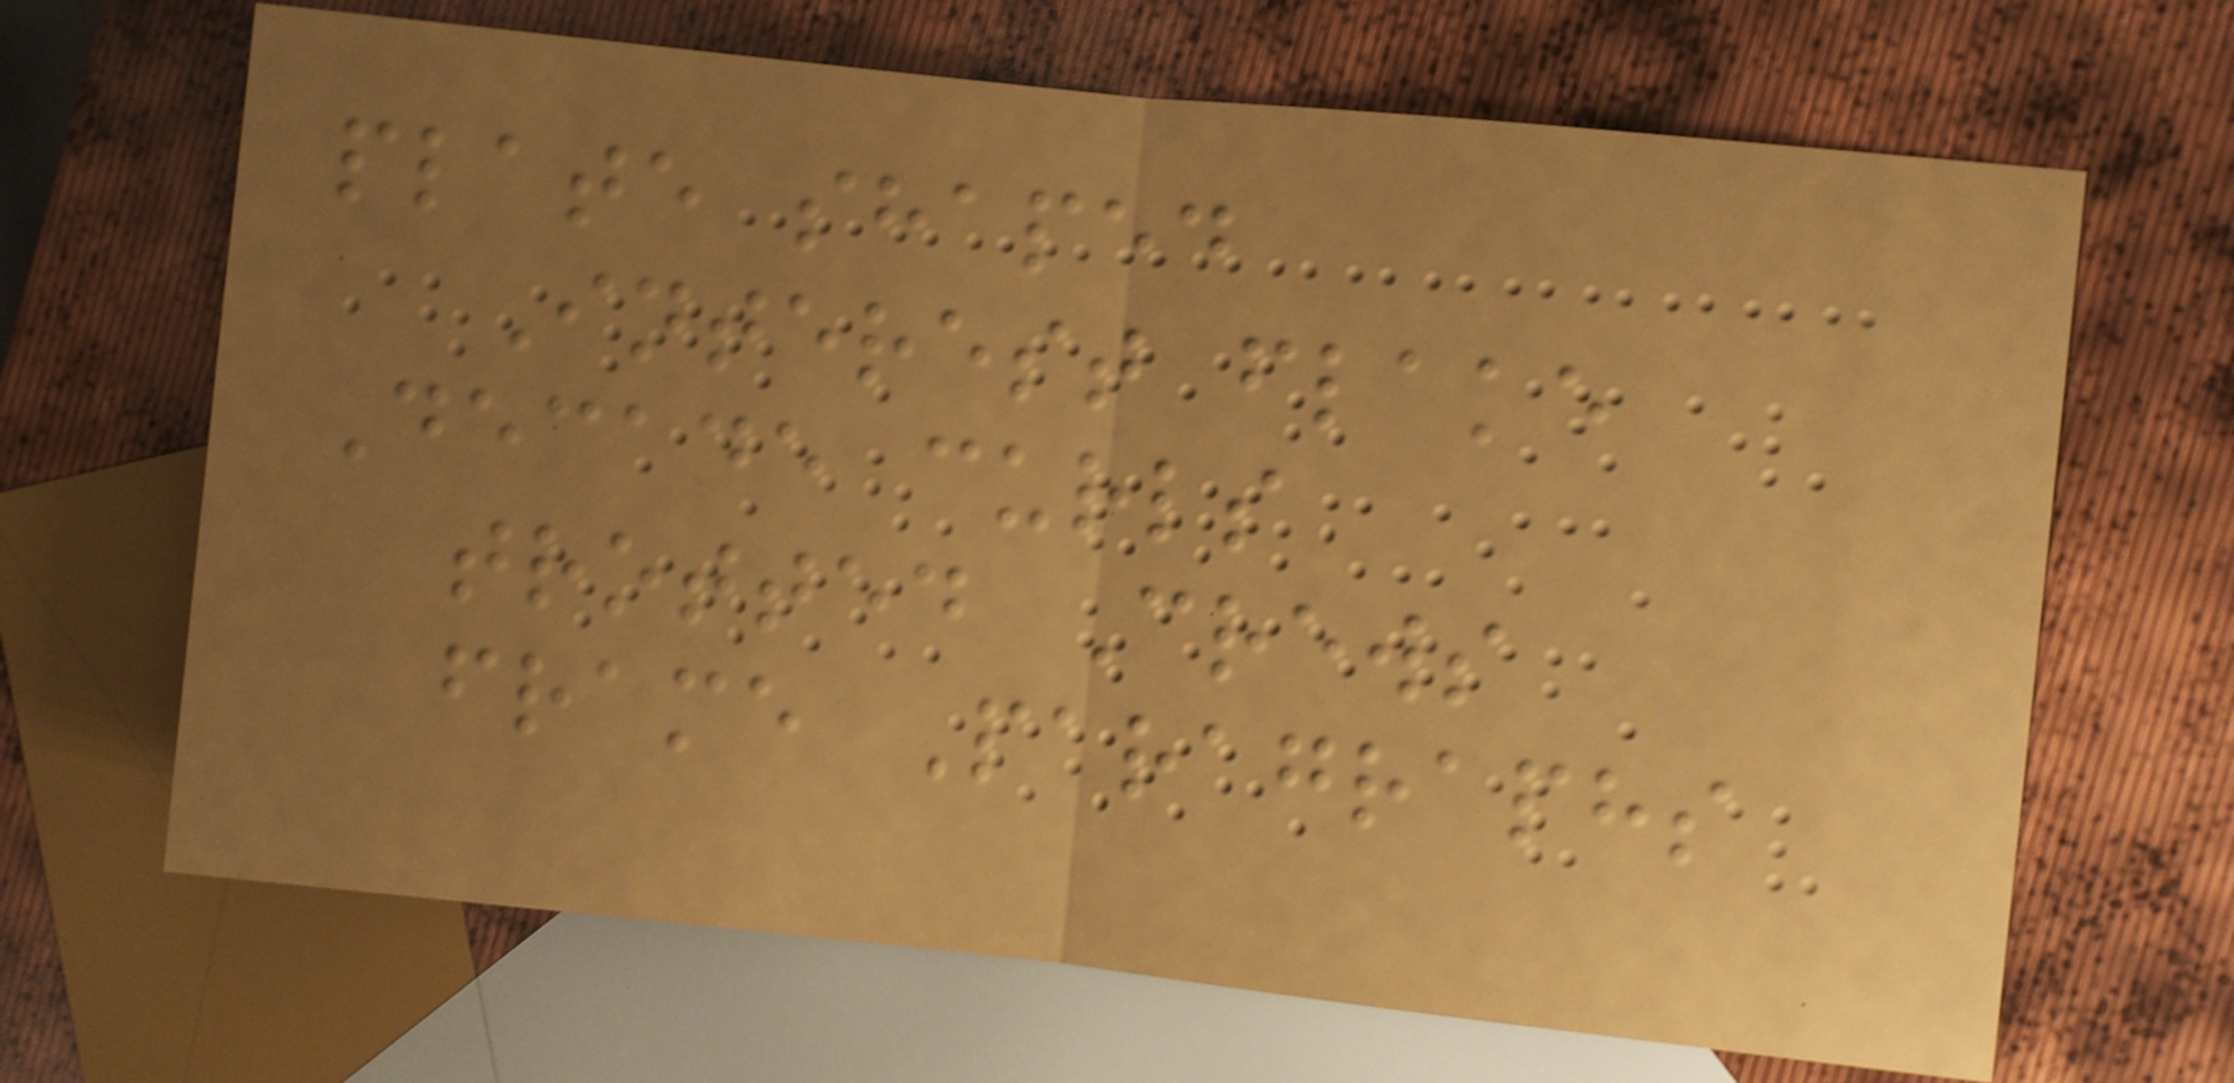plate shaped
Interest flake
Decade curls
trotted Crews
frame Paragraphs
